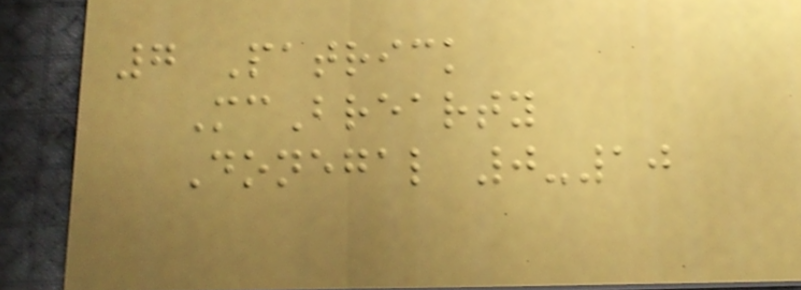7 Patrick
McBrearty
Donegal 0-10
